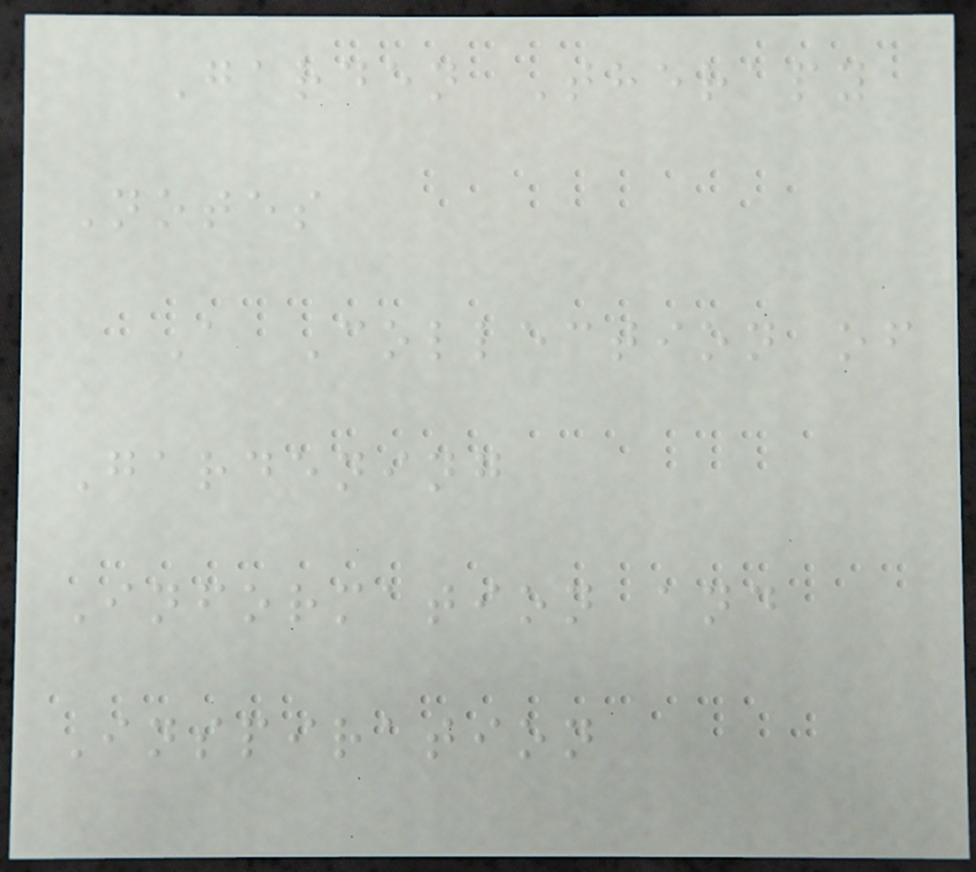Garden Therapy
Notes
A Collection of
Gardening
Information and
Inspiration
